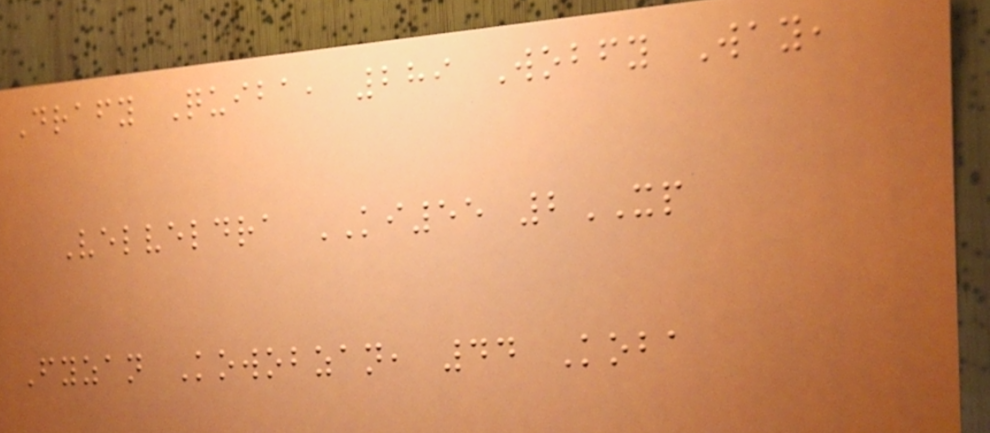Drafy Quiba, 289 Wobfy Way,
Velveldra KI55 2XP
Fyzan Kowobzan, 44 Koba
